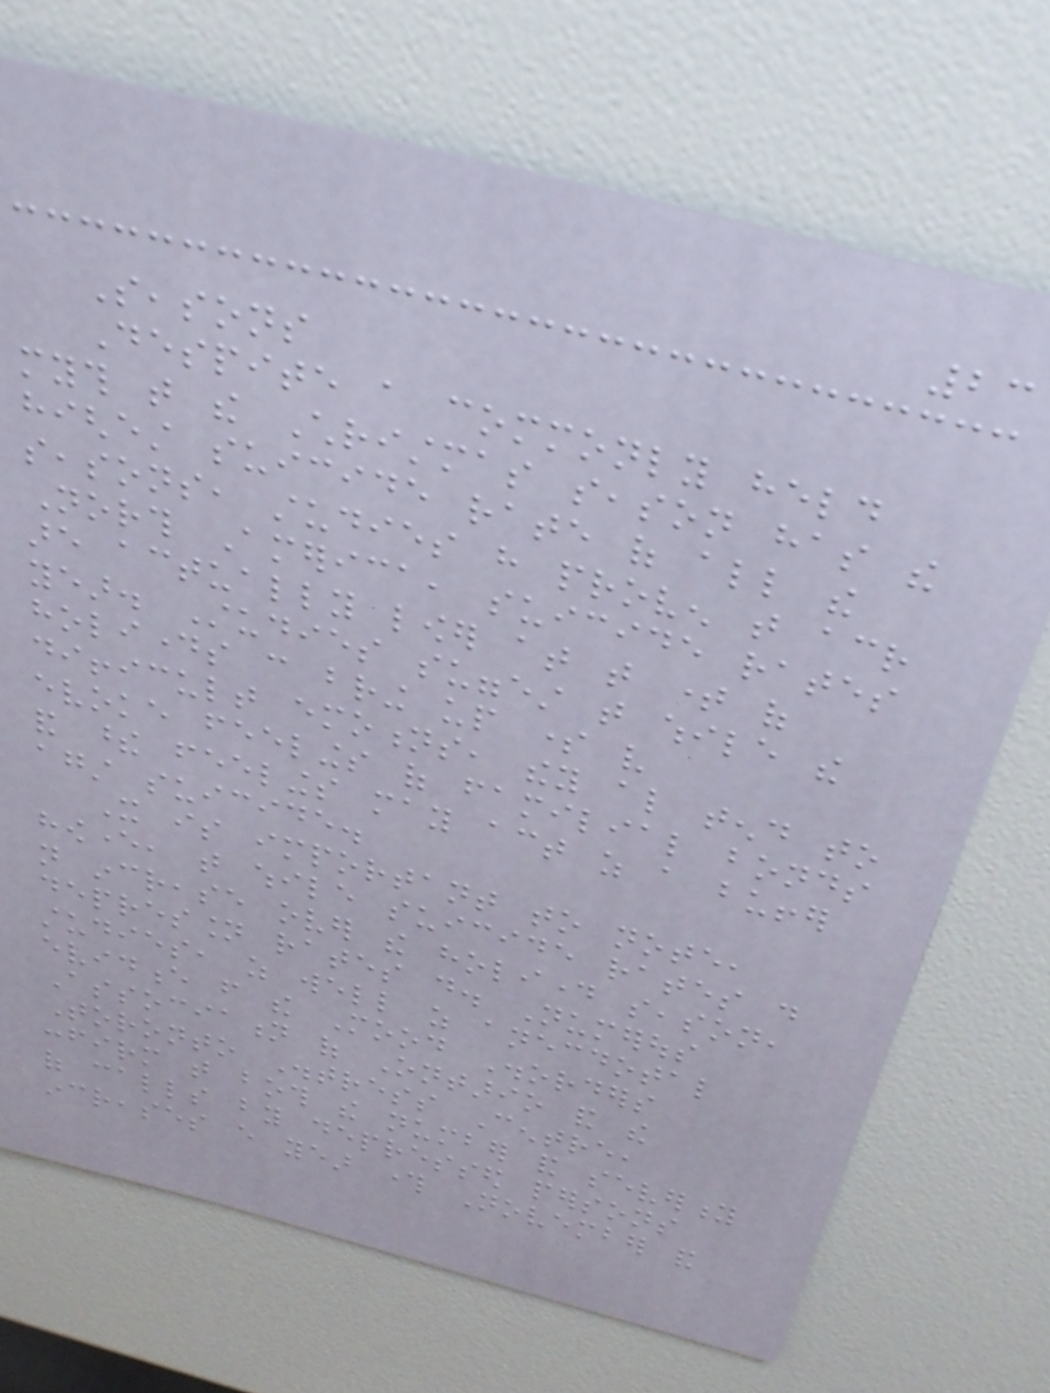23
Seasons
Despite a commonly held
myth that the Christmas season has the
highest suicide rate of all the
seasons, studies have proven that across
North America, suicide rates
are actually lower at that time of
year. Studies suggest that while the
holidays can bring up some very
difficult emotions, they also tend to
evoke feelings of familial bonds
and these feelings may act as a buffer
against suicide.
It is important to note,
however, that while suicide rates do
not increase over the holiday season,
depression rates do. Numerous
studies, as well as anecdotal
evidence from the Mood Disorders
Association of Ontario and the
Toronto Distress Centre,
confirm that both the number and severity
of calls by depressed persons
increases every year through November and
